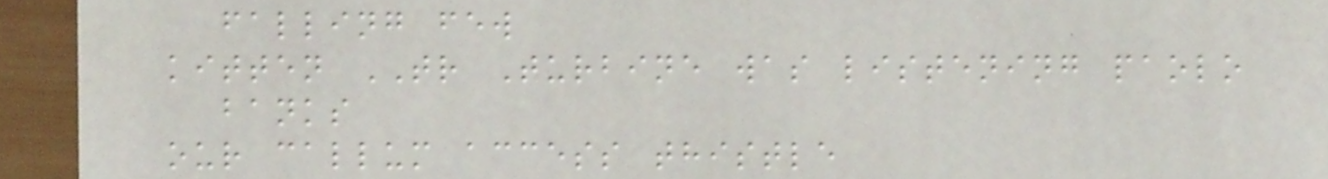falling few
kitten TR Turbine was listening paolo
banks
our callum access thistle
